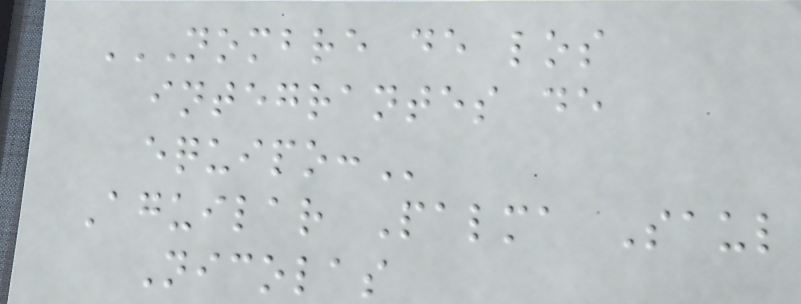NOMBRE DE LOS
INTEGRANTES DE
EQUIPO:
Aguilar Palma Saul
Nicolas
